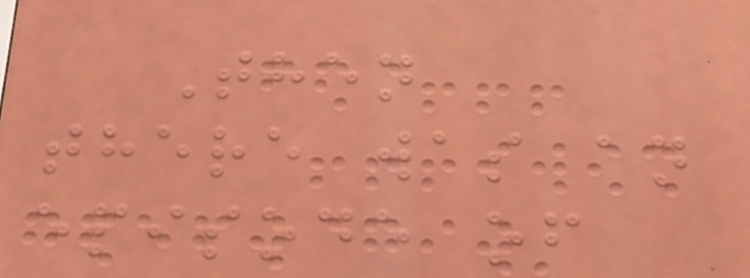Then
there was an
episode of
